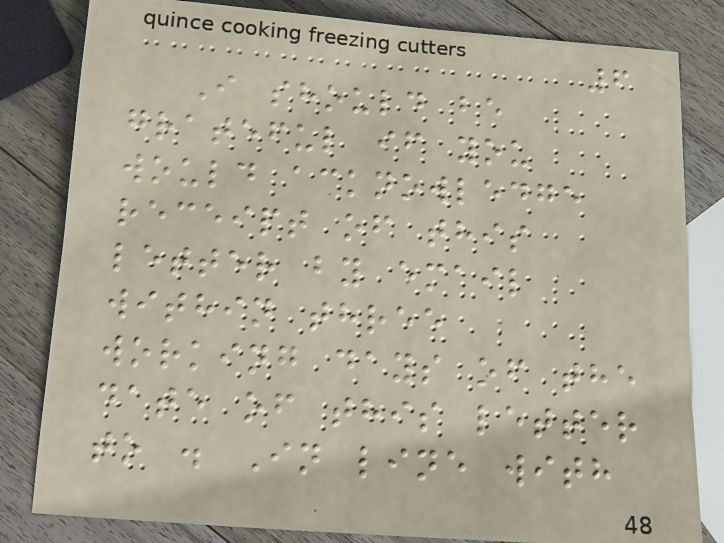6
I should be
grateful if you
would acknowledge
receipt of this
letter by email
within three
working days of the
date of this letter
to . In line with
